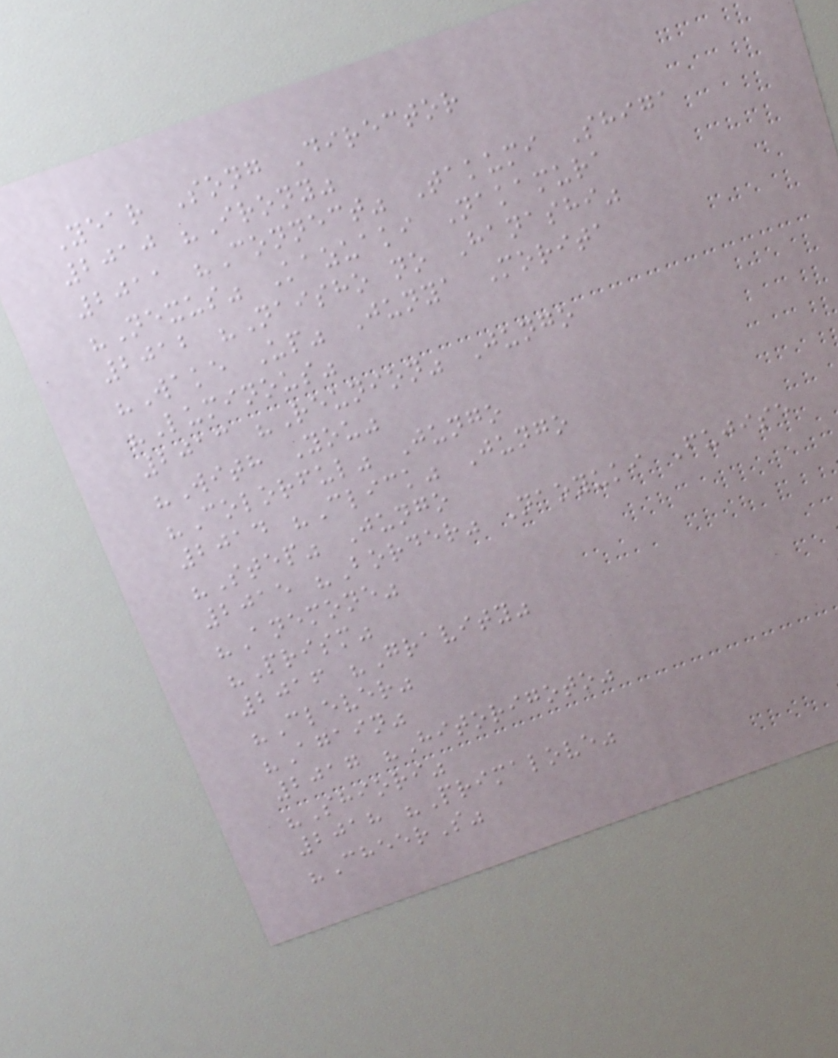Year Song Director
2010 "Irony"
2011 "Connect" Takumi Shiga
"Nexus" Kazuaki Nakamura
2012 "Naisho no Hanashi"
"Wake Up" Junya Morita
"Luminous"
2013 "Reunion" Jungo
"With You"
"Colorful" Jungo
2014 "Click" Jungo
"Step" Jungo
2015 "Border" Naoyuki Fujise
"Anemone"
"Prism"
2016 "Gravity"
"Clever"
"Again"
2017 "Hitorigoto"
"Shiori"
2018 "Primalove"
"CheerS"
